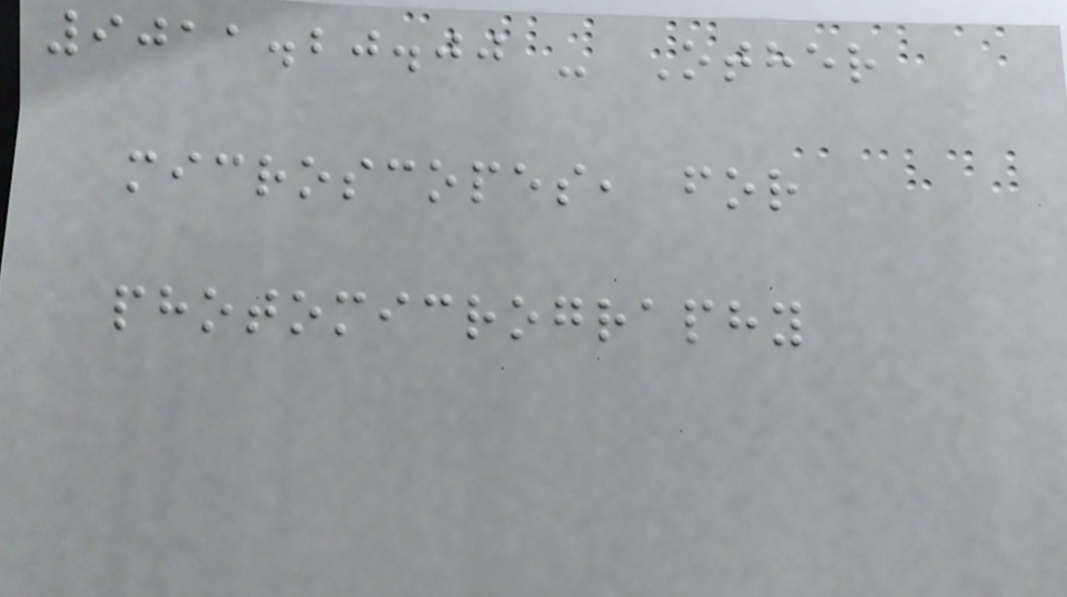9011.20.00 - Other
microscopes, for
photomicrography
